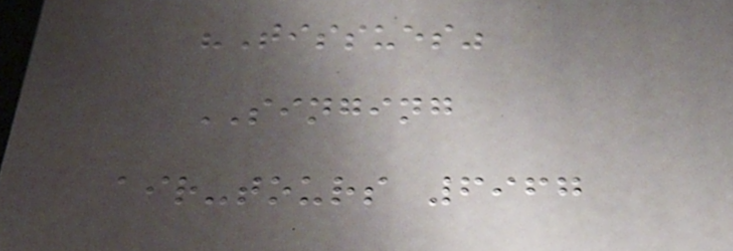"Tissues"
SINGING
air-tours 6967
